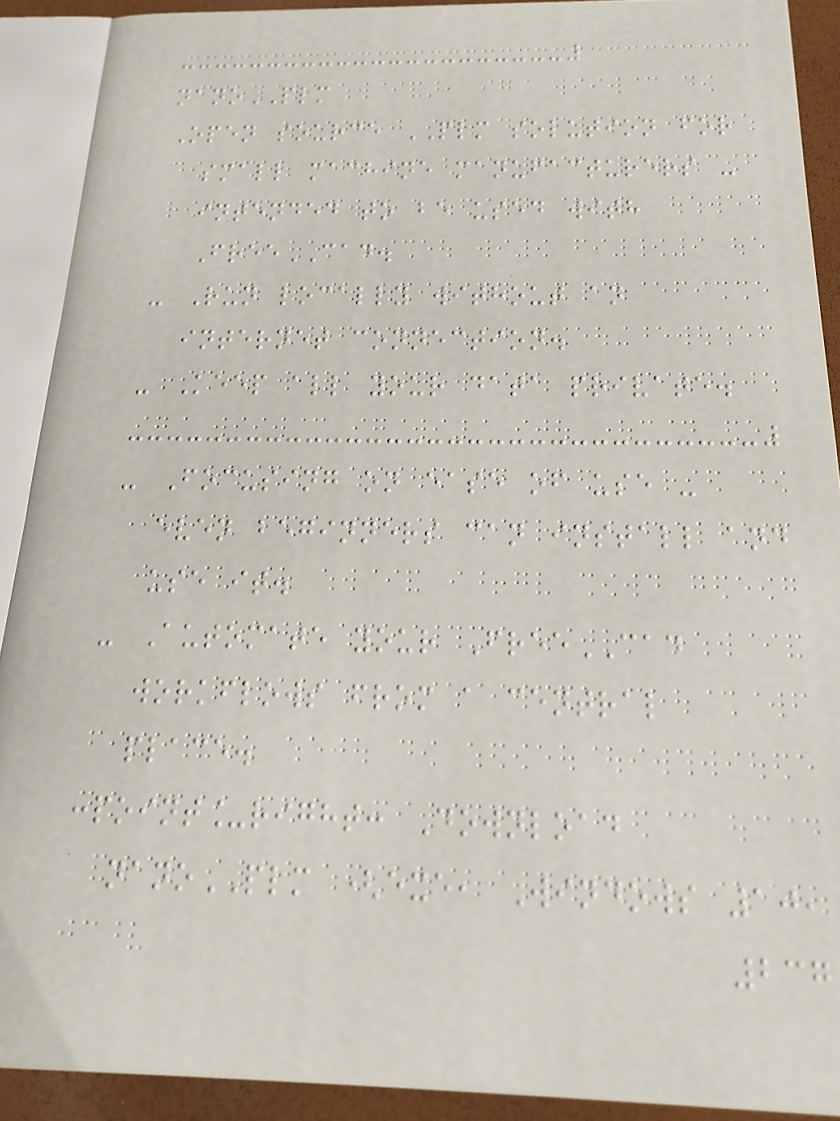nanoPLM
Open source PLM solution for
small machine manufacturers -
intended to be used with
FreeCAD.
- Run locally without an
internet connection.
- Keep all your data private.
- Focusing on ease of use -
even beginners can install and
use it.
- Automate your FreeCAD
workflows from a central
place.
:point_right: Download
nanoPLM (exe, Windows 10,
237
